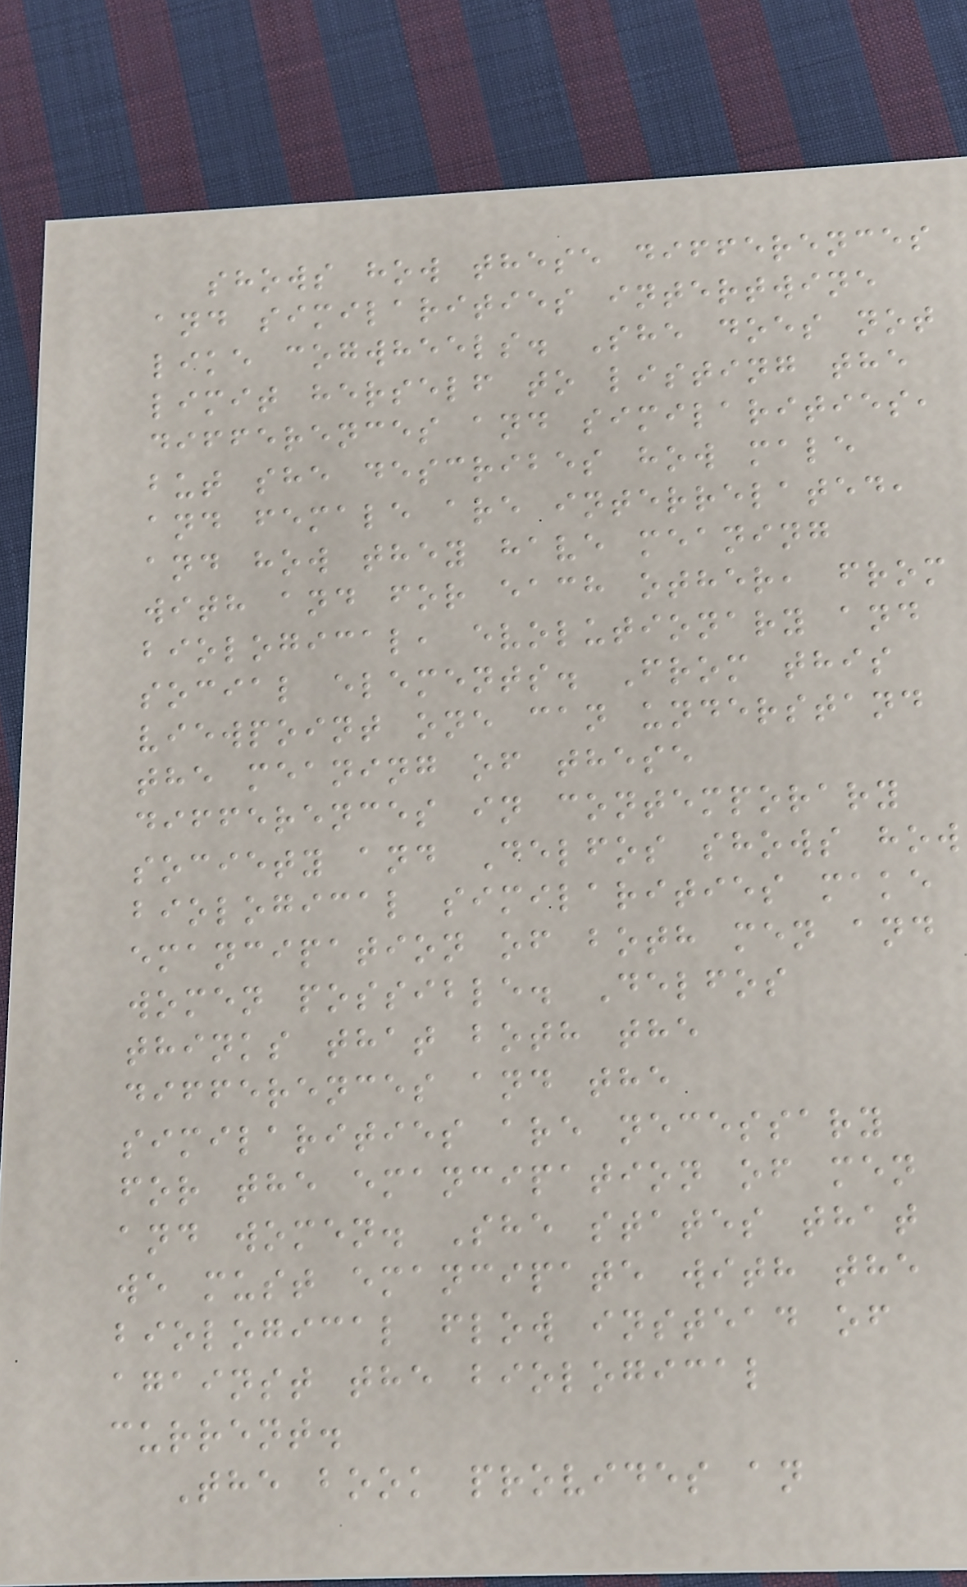shows how these differences
and similarities intertwine
like cogwheels. She does not
limit herself to listing the
differences and similarities,
but she describes how male
and female are interrelated,
and how they have meaning
with and for each other, from
biological, evolutionary and
social elements. From this
viewpoint one can understand
the meaning of these
differences in contemporary
society and Delfos shows how
biological similarities make
emancipation of both men and
women possible. Delfos
thinks that both the
differences and the
similarities are necessary
for the emancipation of men
and women. She states that
we must emancipate with the
biological flow instead of
against the biological
current.
The book provides an
